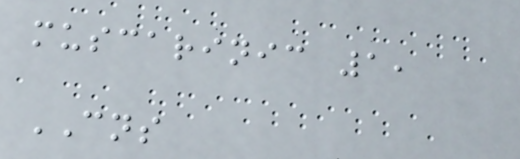muscarinic 1,
CNS
